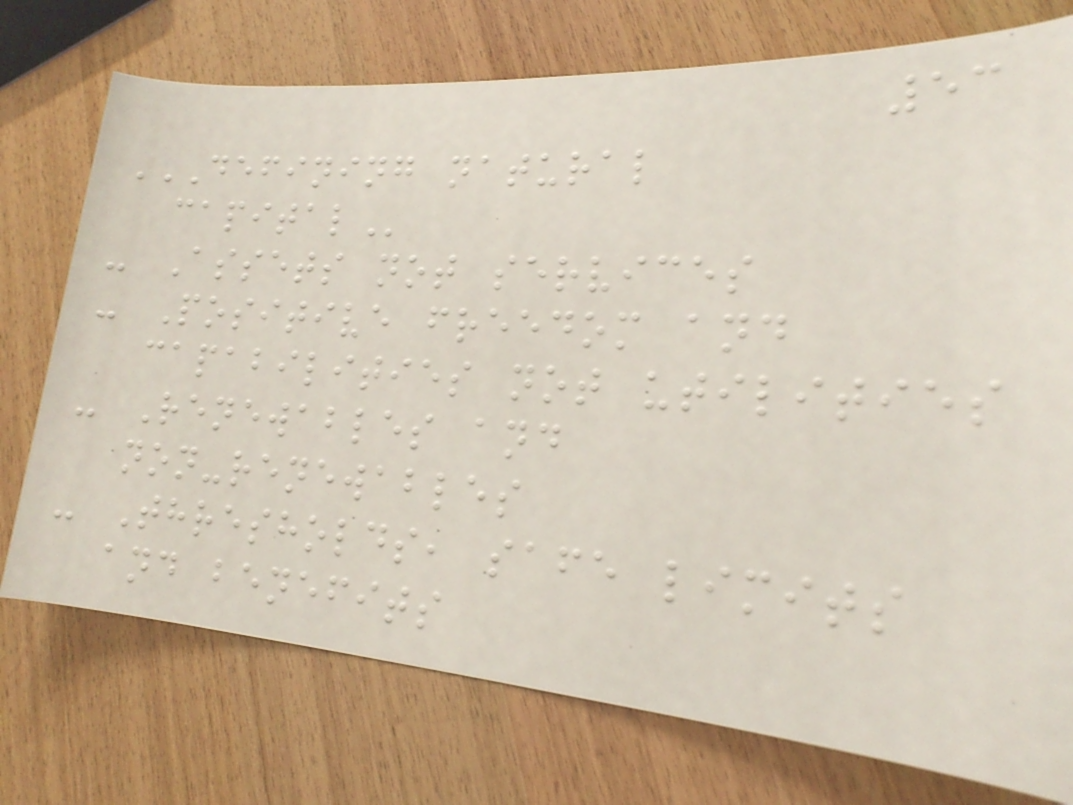53
DEFINING NATURAL
CAPITAL
- Assets not services
- Positive freedom and
capabilities not utilities
- Renewables and
non-renewables
- Thresholds, safe limits
and benefits
